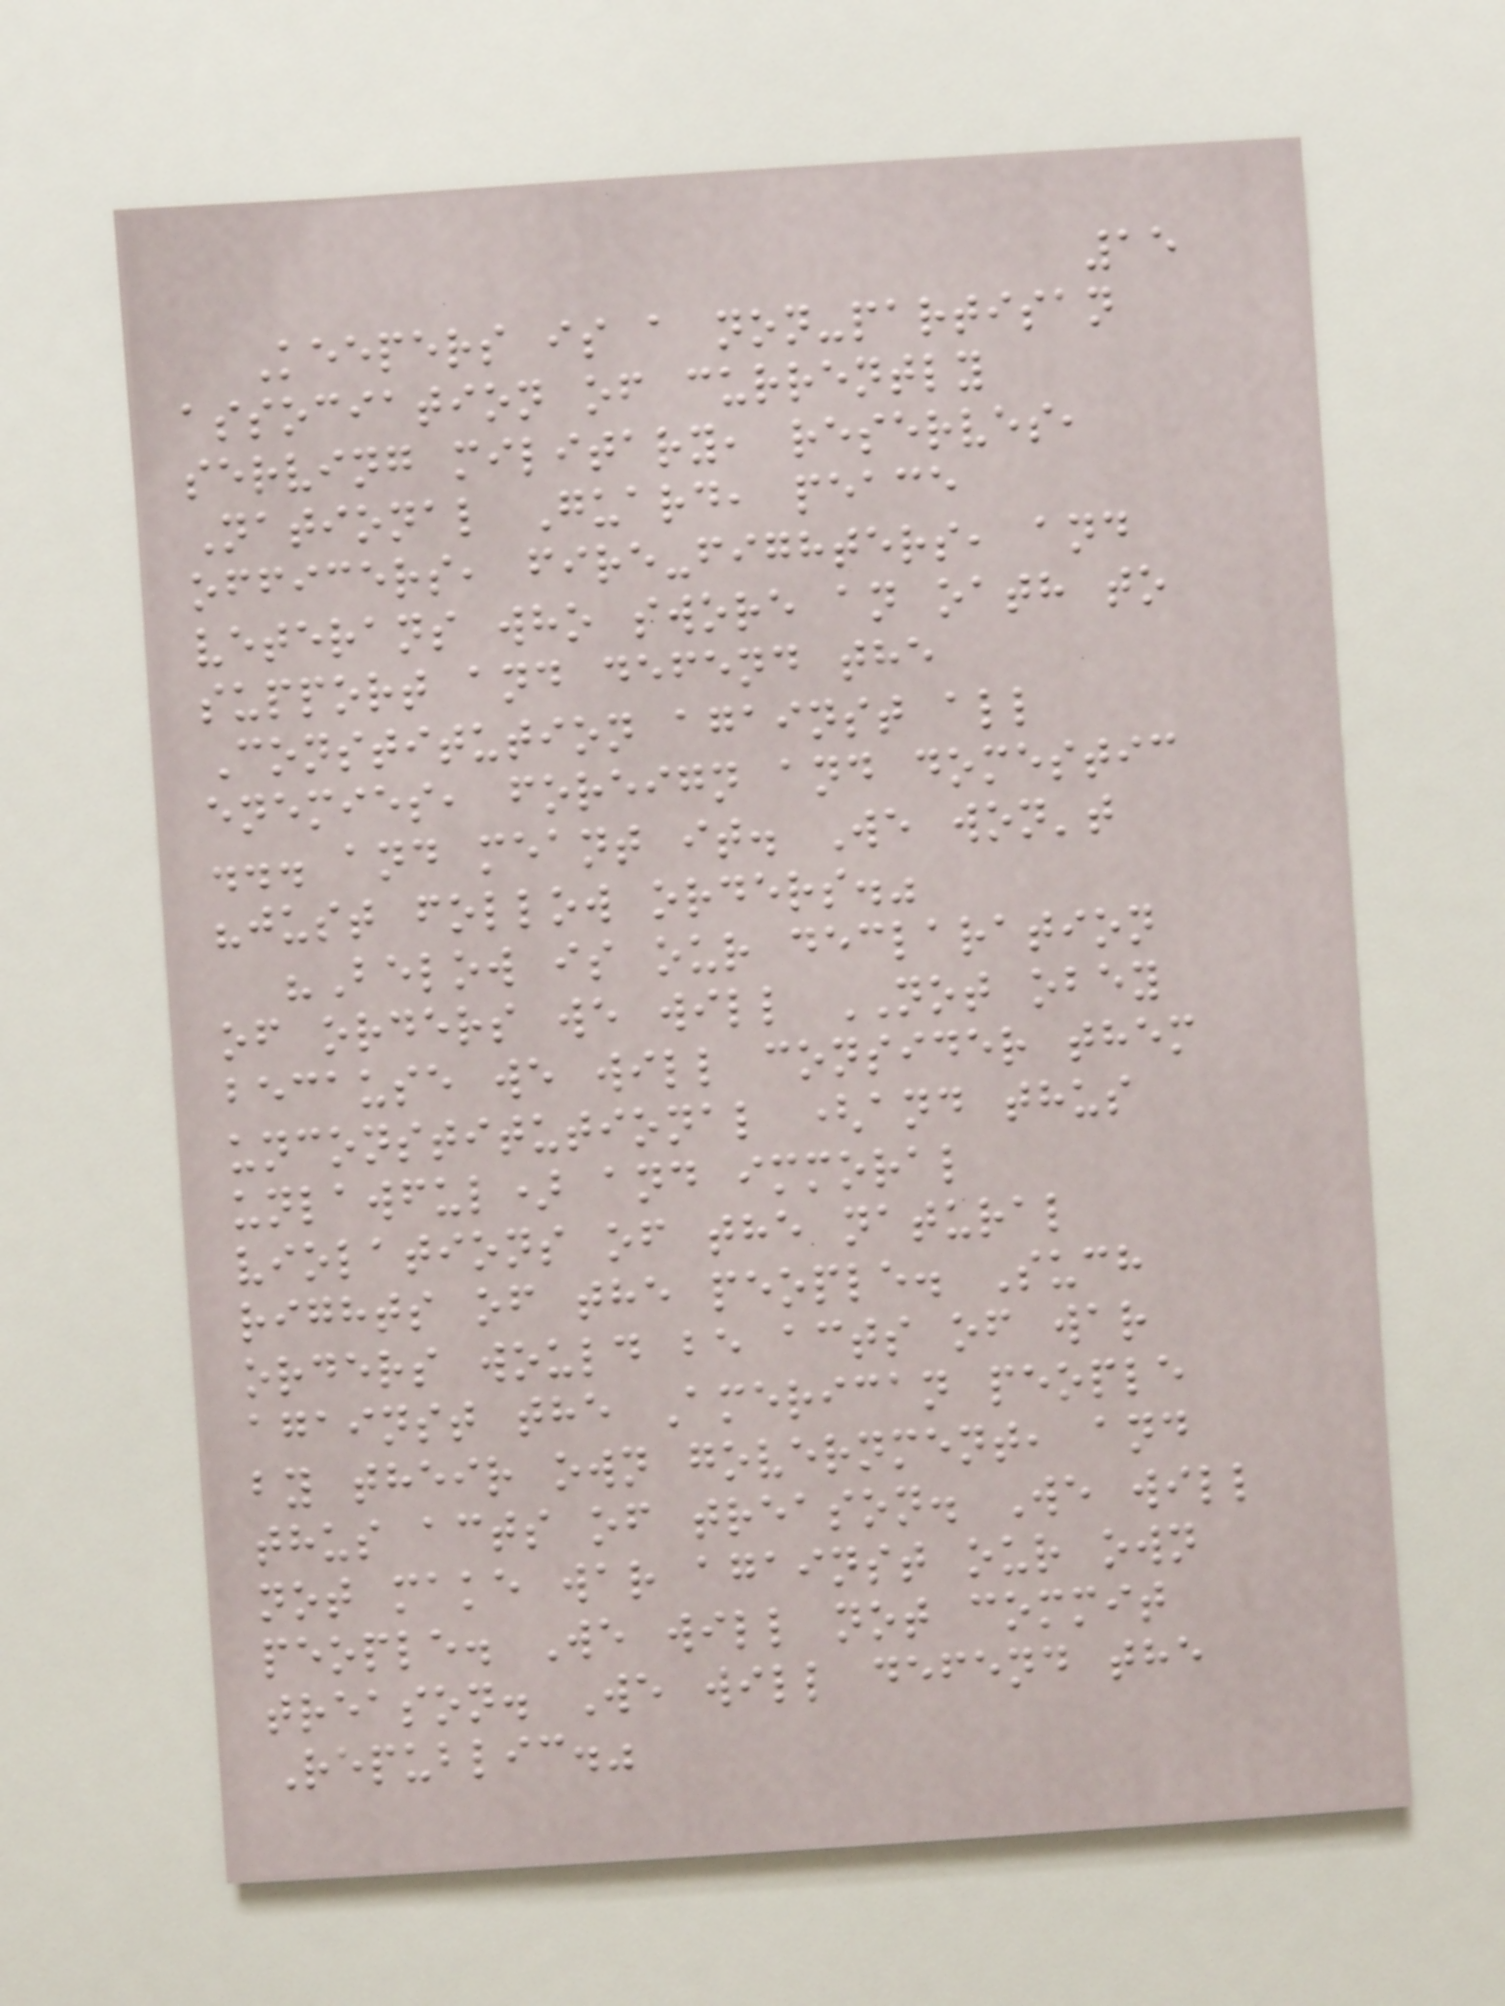15
Keepers is a non-partisan
association of currently
serving military, reserves,
National Guard, peace
officers, fire-fighters, and
veterans who swore an oath to
support and defend the
Constitution against all
enemies, foreign and domestic
... and meant it. We won't
"just follow orders."
"Below is our declaration
of orders we will NOT obey
because we will consider them
unconstitutional (and thus
unlawful) and immoral
violations of the natural
rights of the people. Such
orders would be acts of war
against the American people
by their own government, and
thus acts of treason. We will
not make war against our own
people. We will not commit
treason. We will defend the
Republic."
